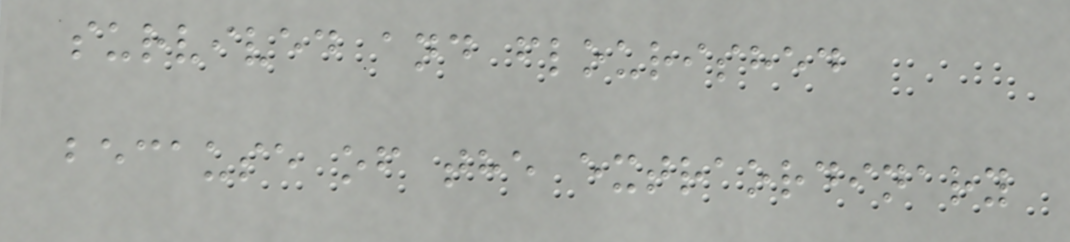survived and flourished
because of the extraordinary
